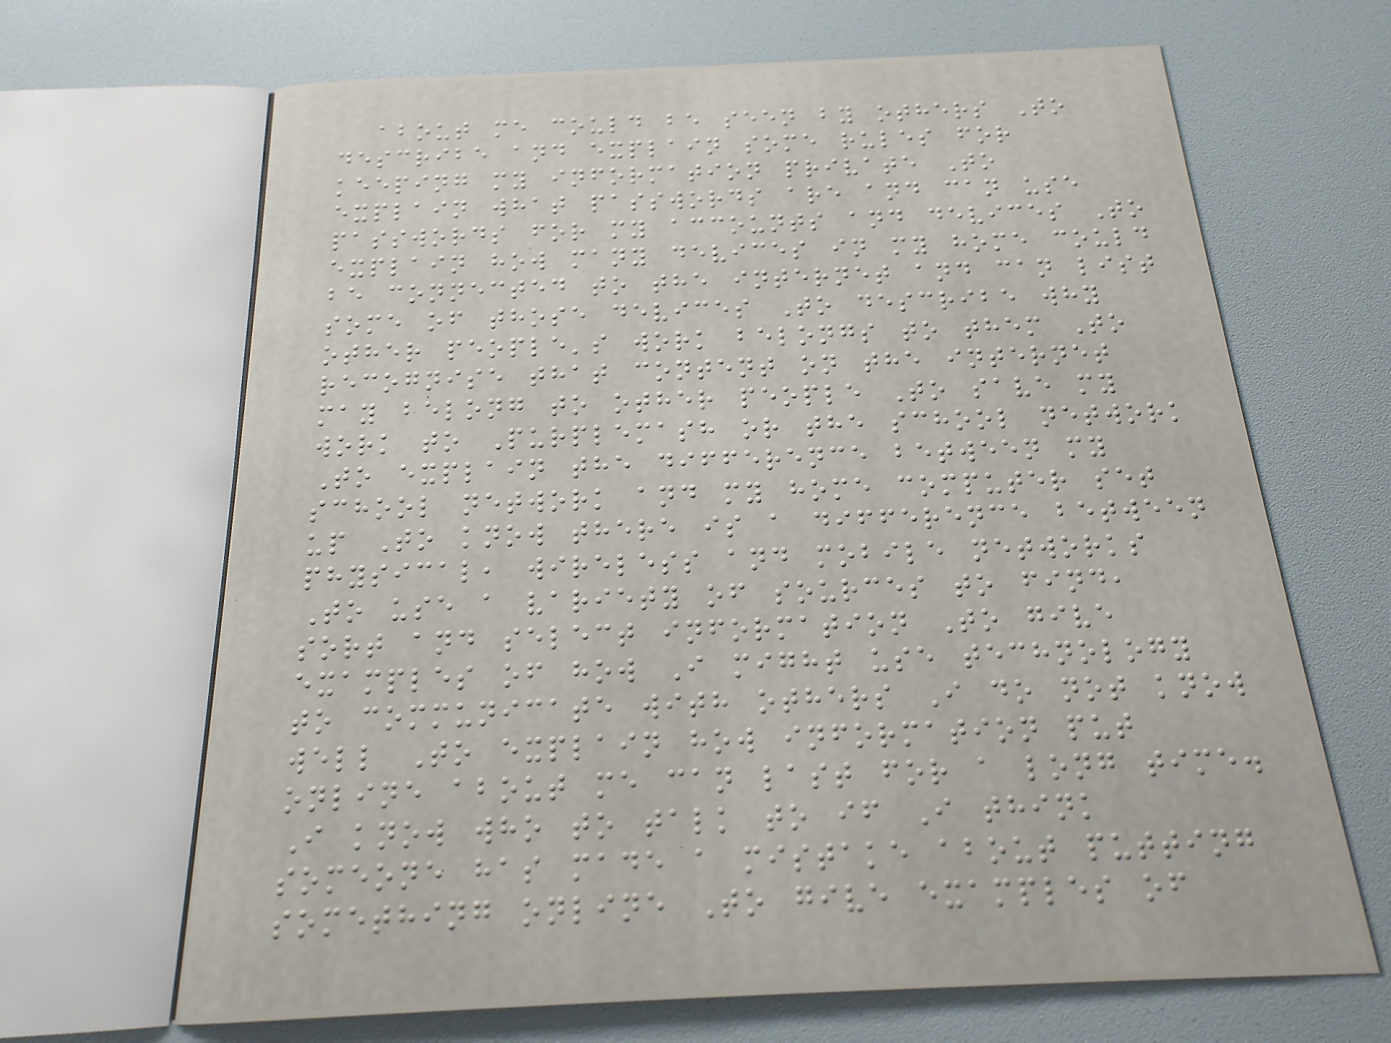about me could be seen by others To
describe and explain some rules for
keeping my information private To
explain what passwords are and can use
passwords for my accounts and devices To
explain how many devices in my home could
be connected to the internet and can list
some of those devices To describe why
other people's work belongs to them To
recognise that content on the internet
may belong to other people To save my
work to Purplemash or the school network
To explain the difference between my
school network and my home computer set
up To know there is a difference between
physical, wireless and mobile networks
To use a variety of sources to find,
sort and select information To give
examples of how I might use technology
to communicate with others I do not know
well To explain how information put
online about me can last for a long time.
I know who to talk to if I think
someone has made a mistake about putting
something online To give examples of
